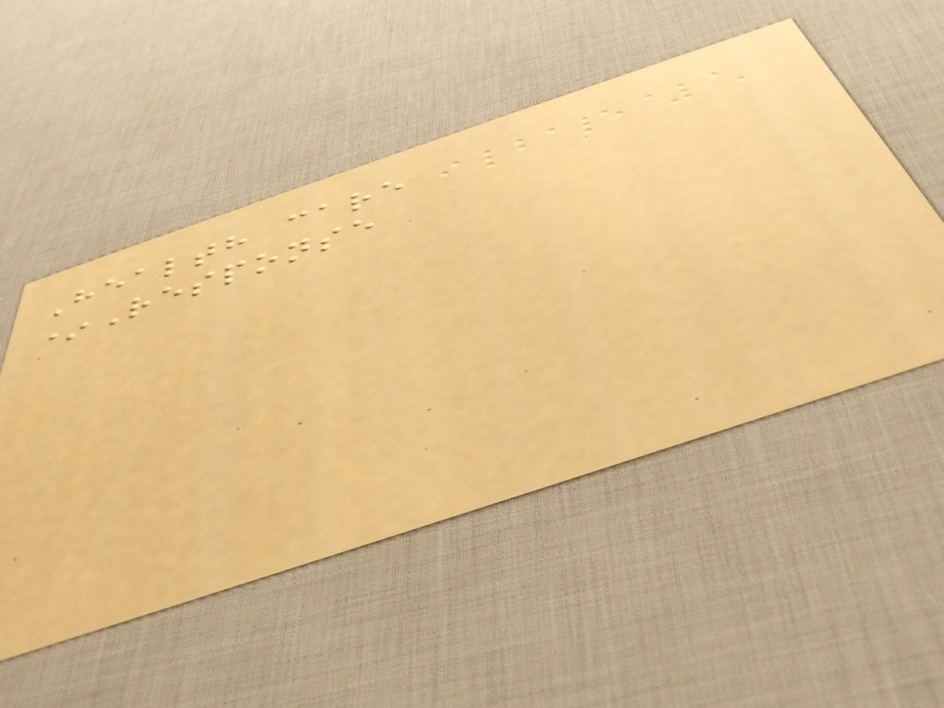Health care
*Response
